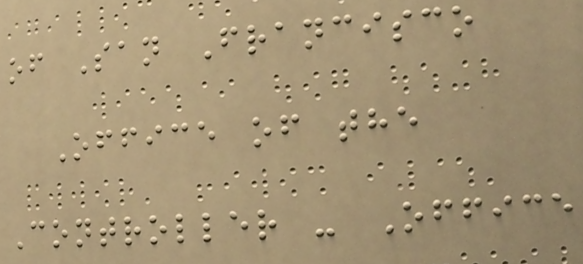of San Francisco
Office of the
Controller - Office
